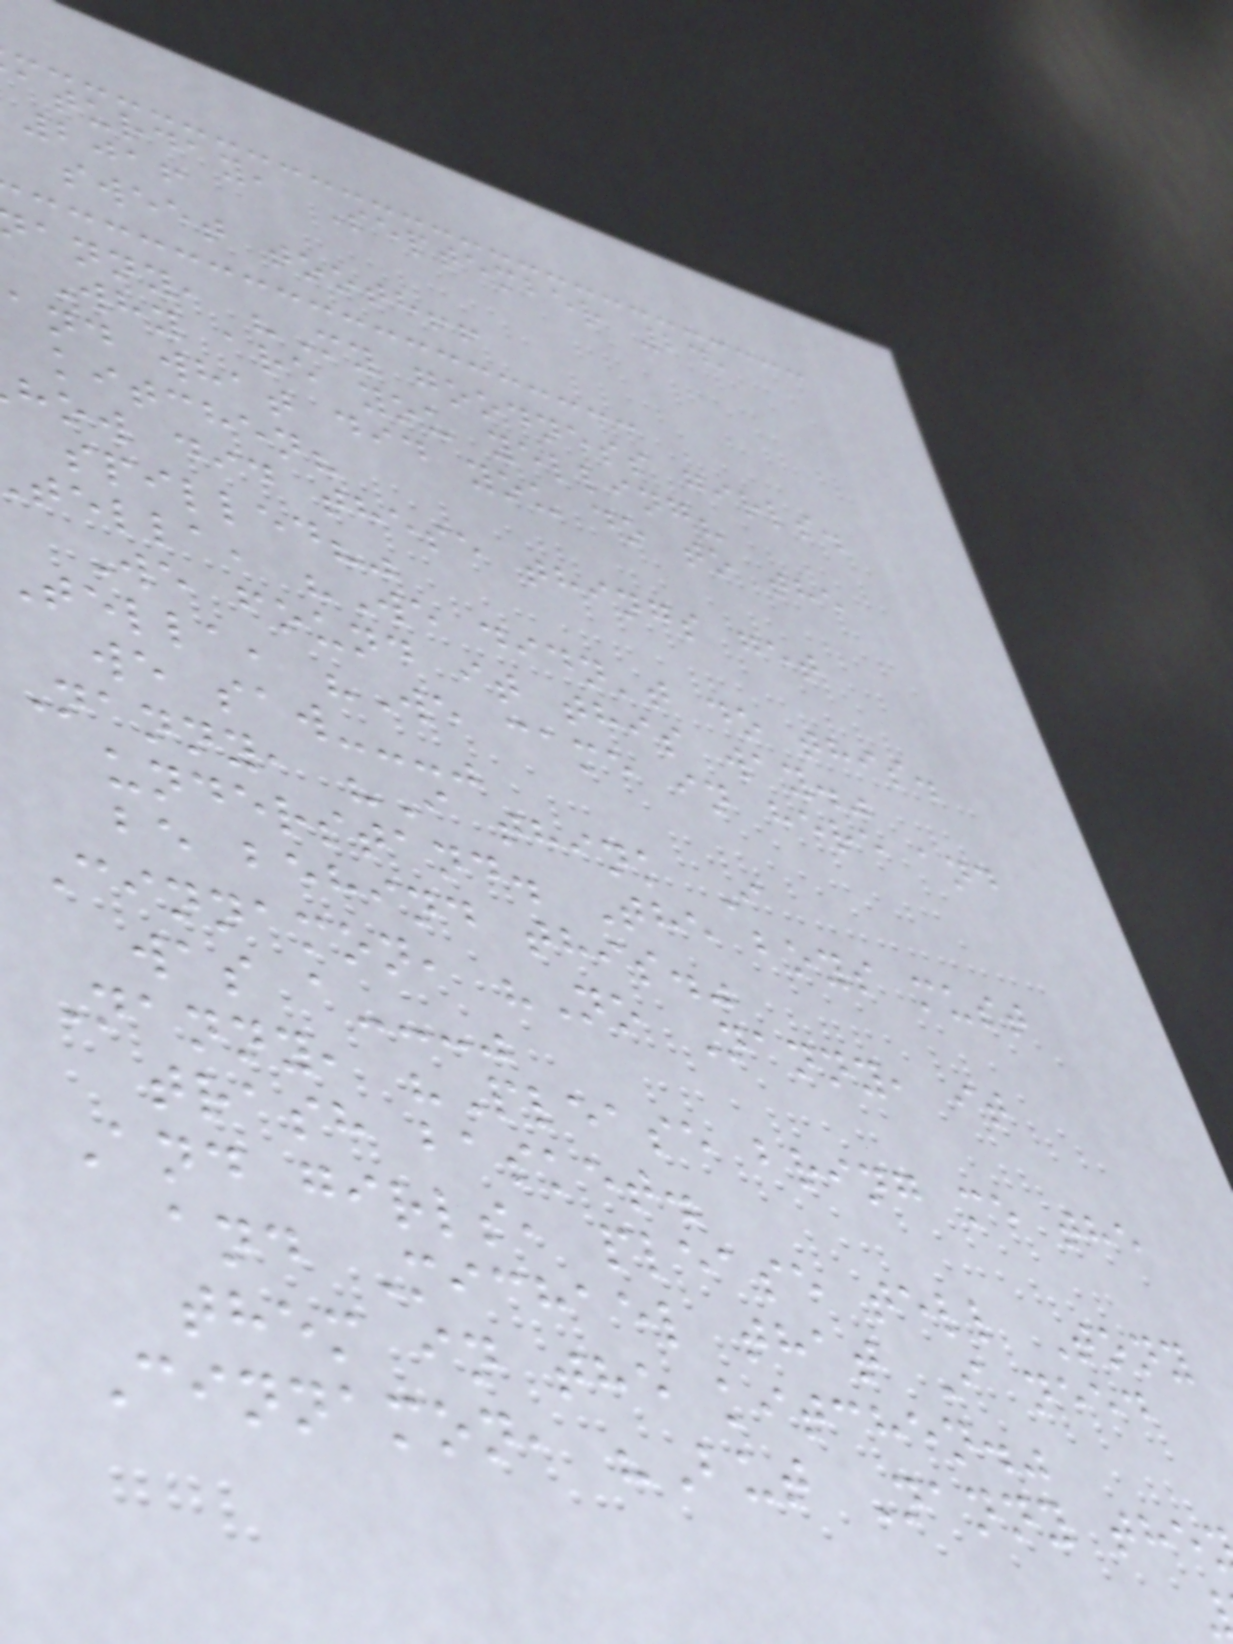aturday, September 24,
2016
sweet tooth!!
anny, "My goodness girls.
Why are you yelling?
and what did you do to the
kitchen?
how did these things get
spilled?"
tella, "We didn't do this.
We found it this way."
tella, "We came in here and
we saw---"
Nanny, "I think I
understand. The boys must
be behind this."
Cinnamon, "No Nanny, it
was a---"
Nanny, "Please bring me the
trash basket.
And girls, please tell Tony
and Michael that I need
them in the kitchen."
Cinnamon, "But Nanny the
